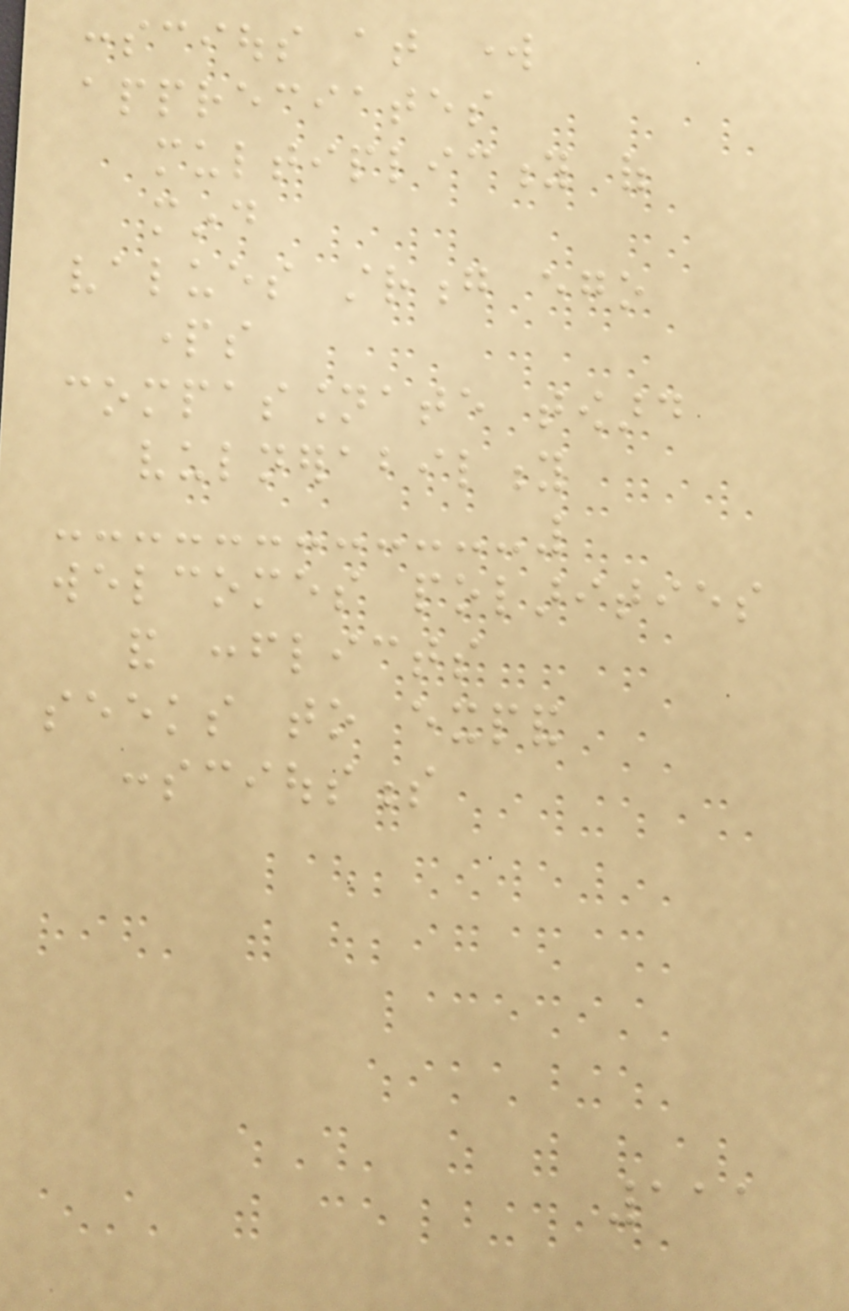conscious at work
appreciates
multiplicity of
mind
values strong ego
parts
compassionate toward
vulnerability
welcomes polarities
and conflicts
seeks to expand
consciousness
111
